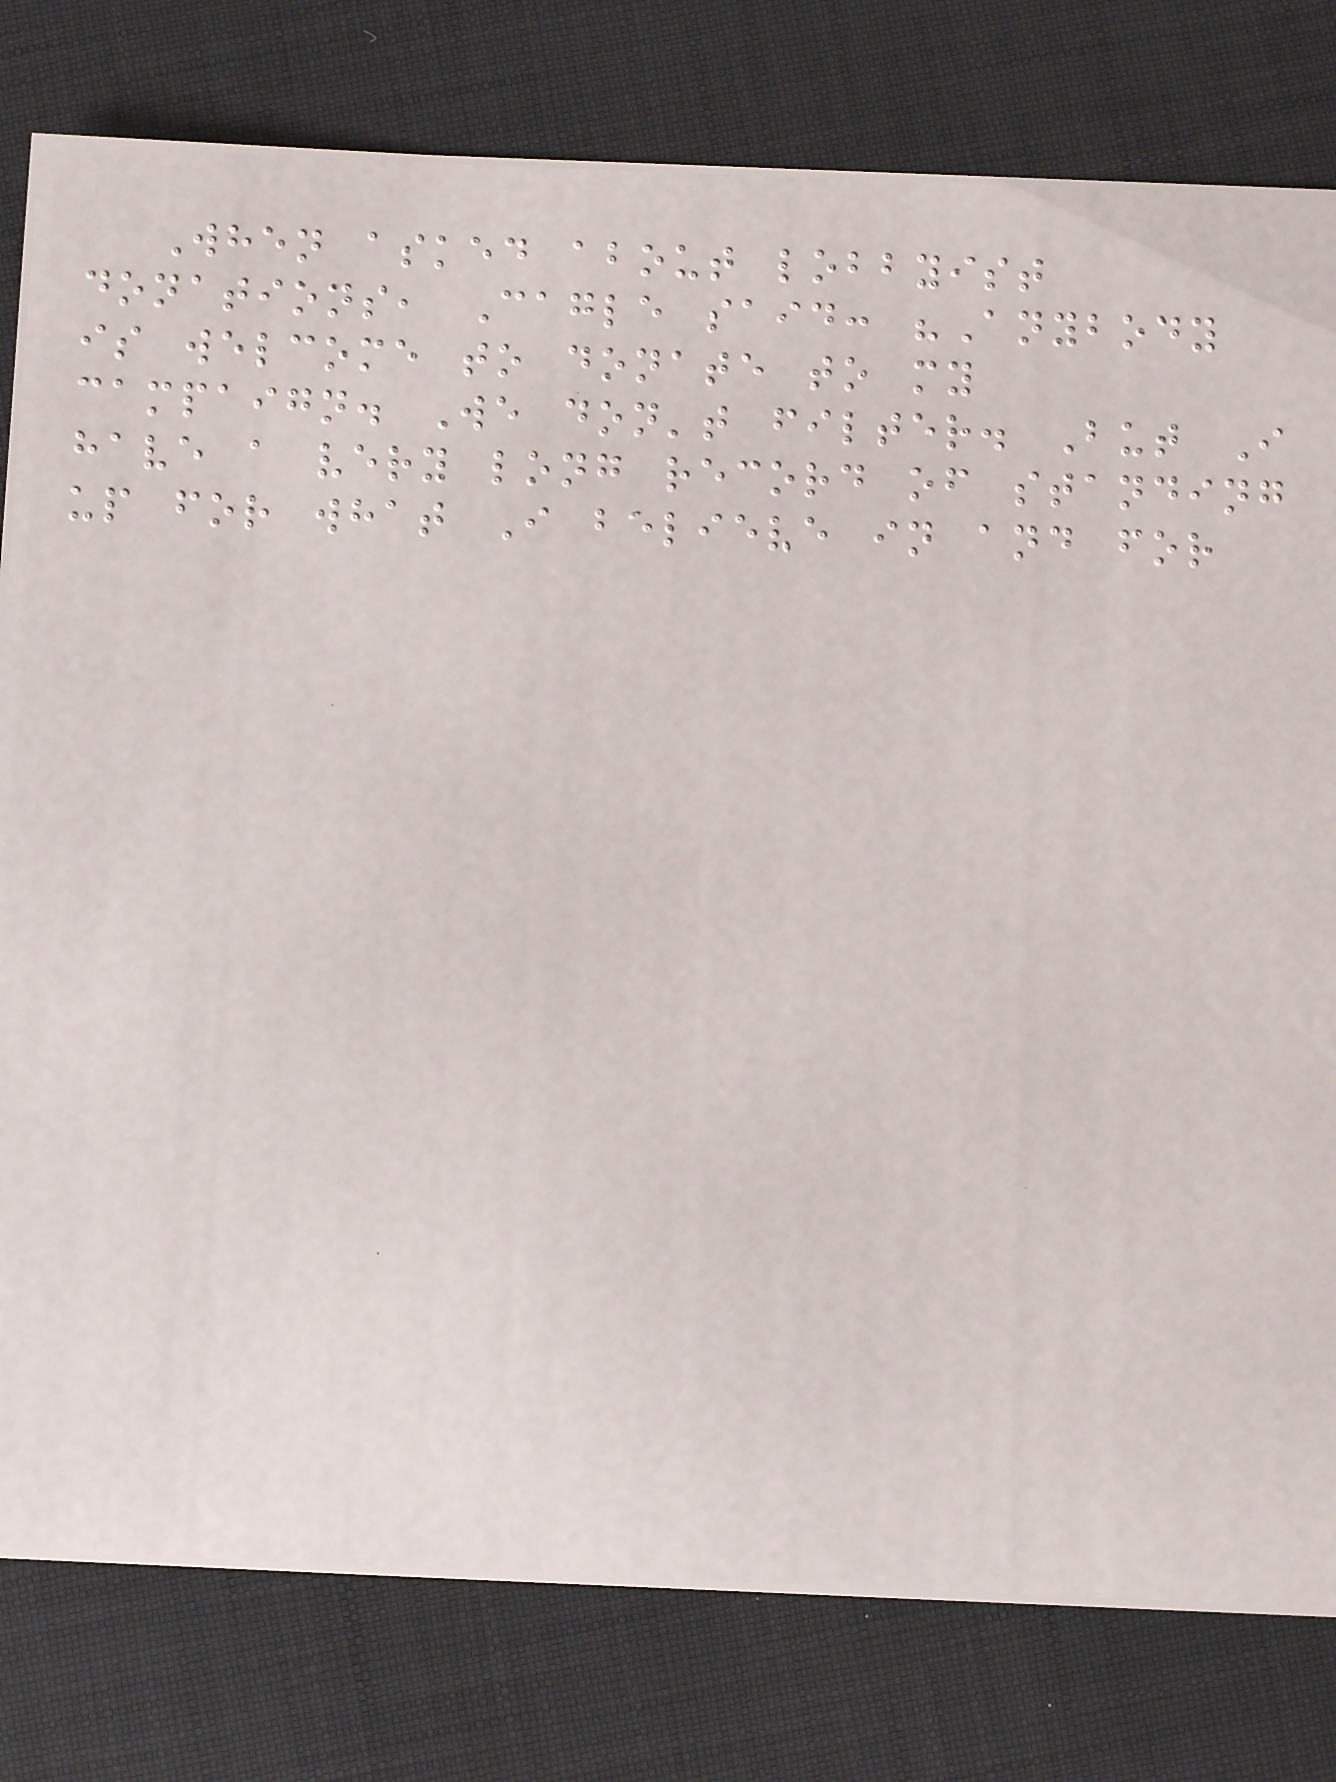When asked about lobbyist
donations, Cagle said: "Anybody
is welcome to donate to my
campaign. We don't filter. But I
have a very long record of standing
up for what I believe in and for
